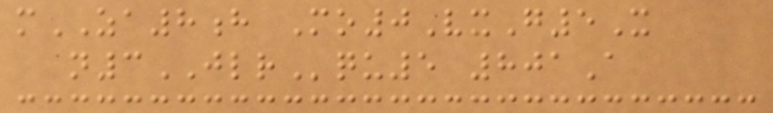mZA8h Mo0VxG5X
n3JLRqu5 801A
